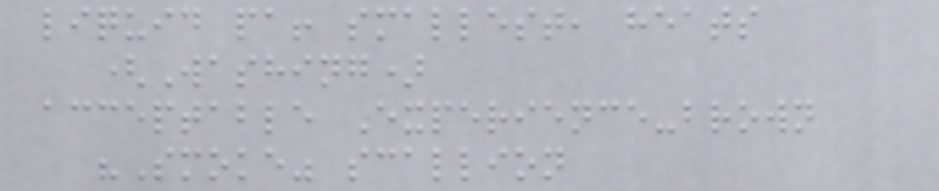liquid pa! smallest, heats
(Washing)
acceptable Experience-brown
"Smoke" scallion
